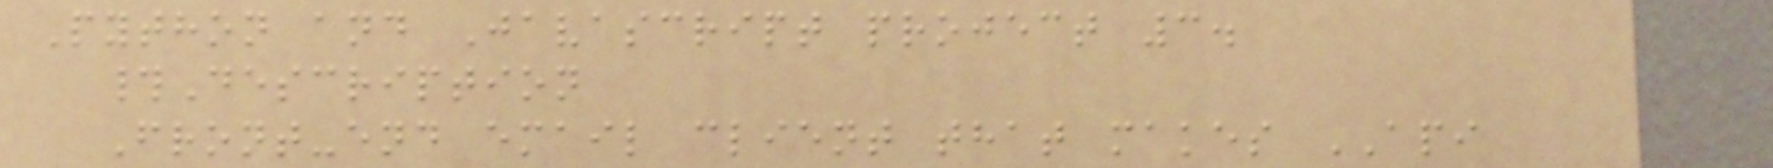Python and Javascript project 3.
#Description
Front-end email client that makes API
